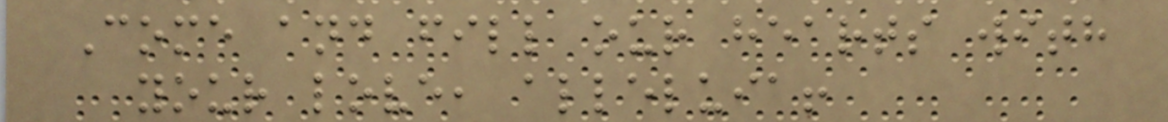Come and fill our hearts with
your love, alleluia!
